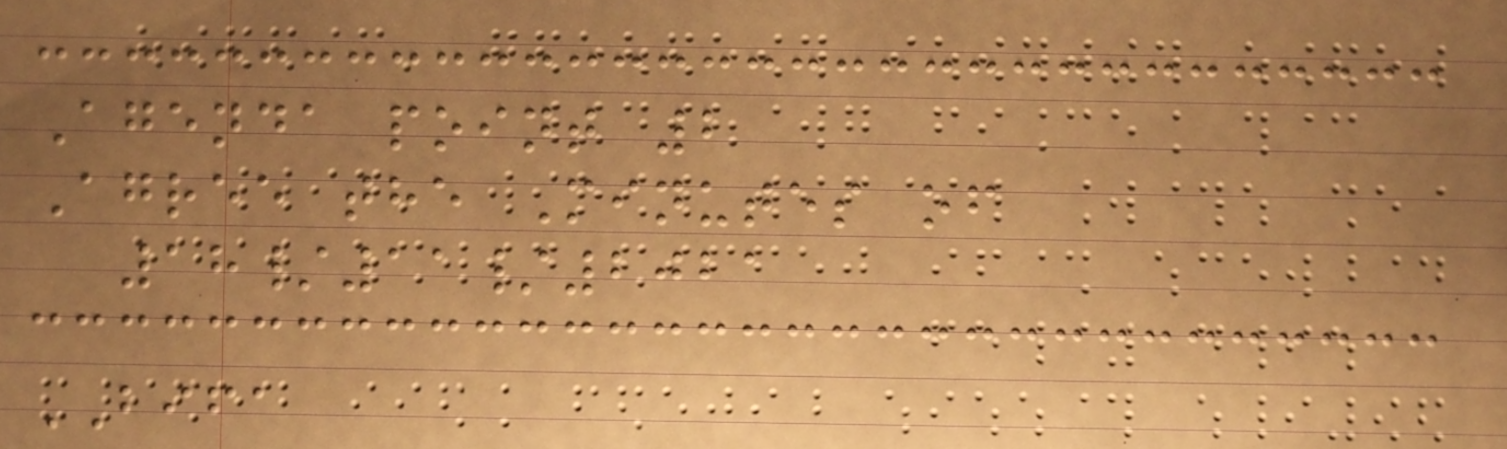Agenda point 2
Agree the Minutes of
18/11/2021
BIFA
